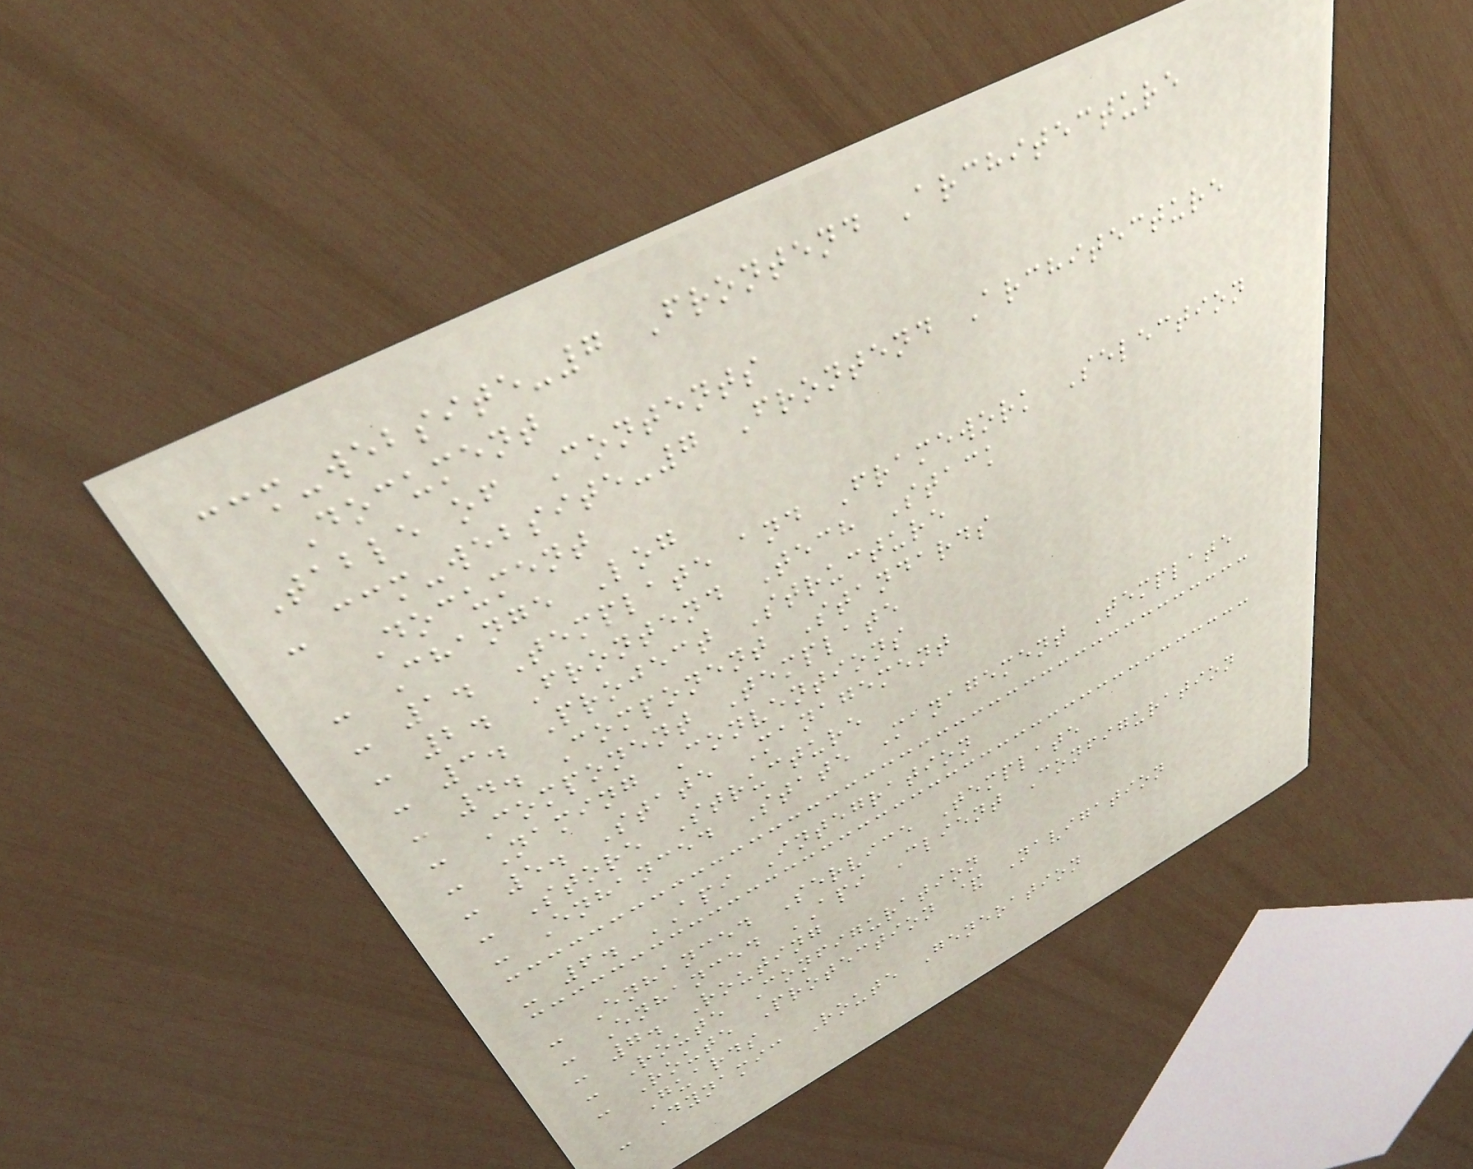ccm-website-7 Frontend Architecture
Document
Table of Contents
- ccm-website-7 Frontend Architecture
Document
- Change Log
- 1. Template and Framework Selection
- 2. Frontend Tech Stack
- 3. Project Structure
- 4. Component Standards
- Component Template
- Naming Conventions
- 5. State Management
- Store Structure
- Enhanced State Management Template
- 6. API Integration
- Enhanced Service Template
- Enhanced API Client Configuration
- 7. Routing
- Route Configuration
- Route Protection & Navigation
Guards
- Dynamic Route Generation
